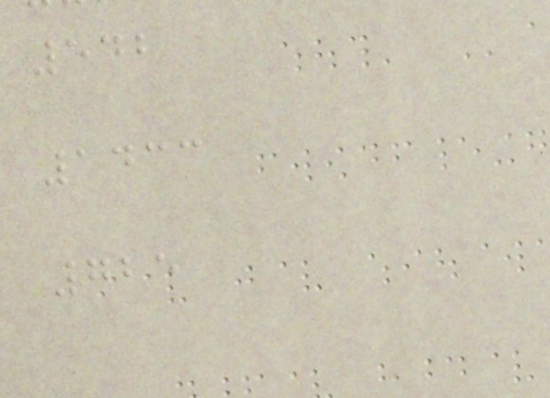542
1433
725
